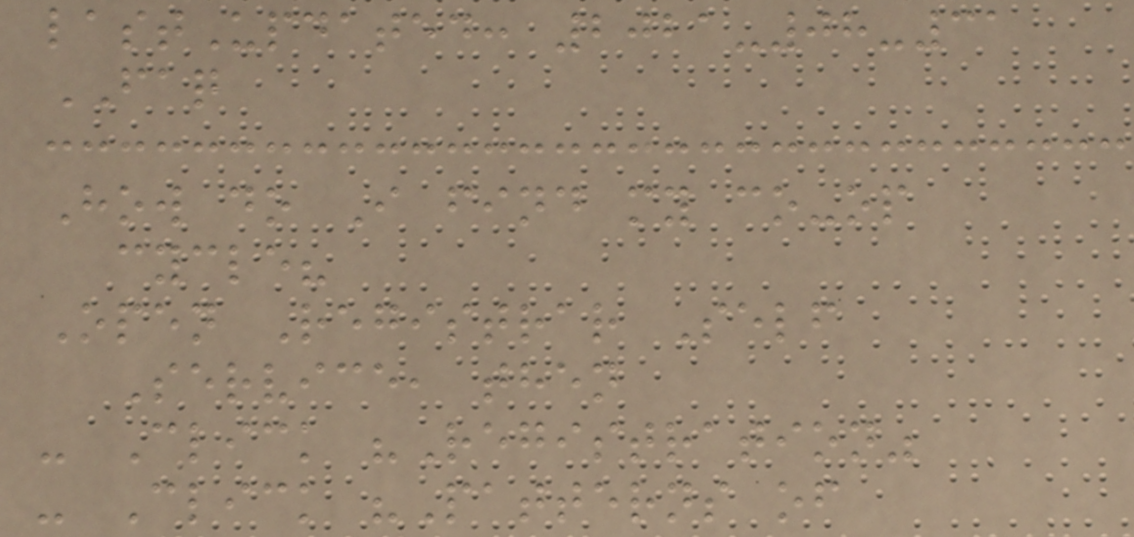lastUpdated: 2021-08-31
FAQ
How do I find my co-op
cycle?
Open Registrar Self
Service, then
- Click "Registration"
- Click "Patterns of
